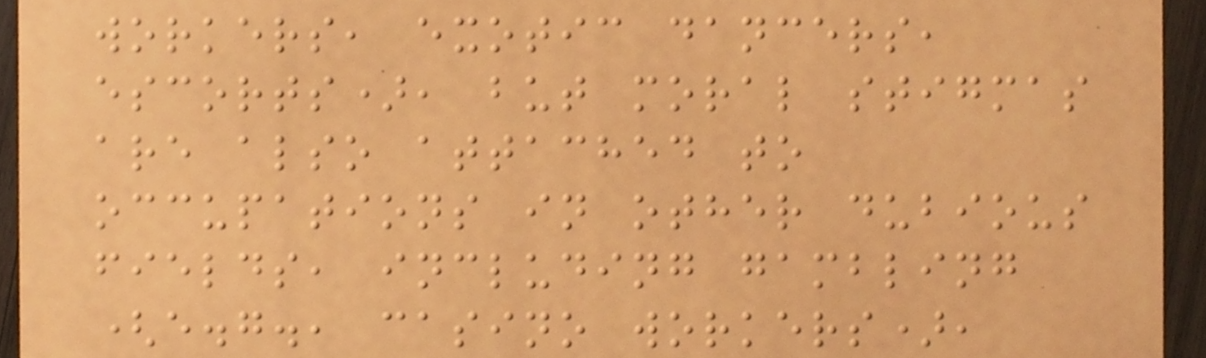workers, exotic dancers,
escorts), but moral stigmas
are also attached to
occupations in other dubious
fields, including gambling
(e.g., casino workers),
